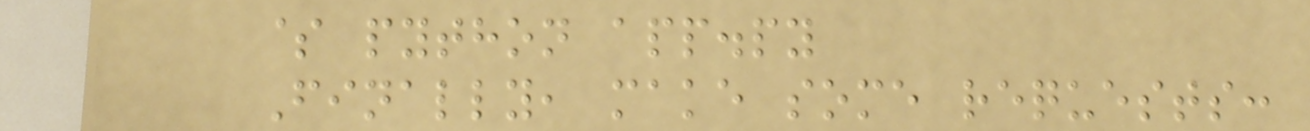$ python app.py
Finally, make some requests:
